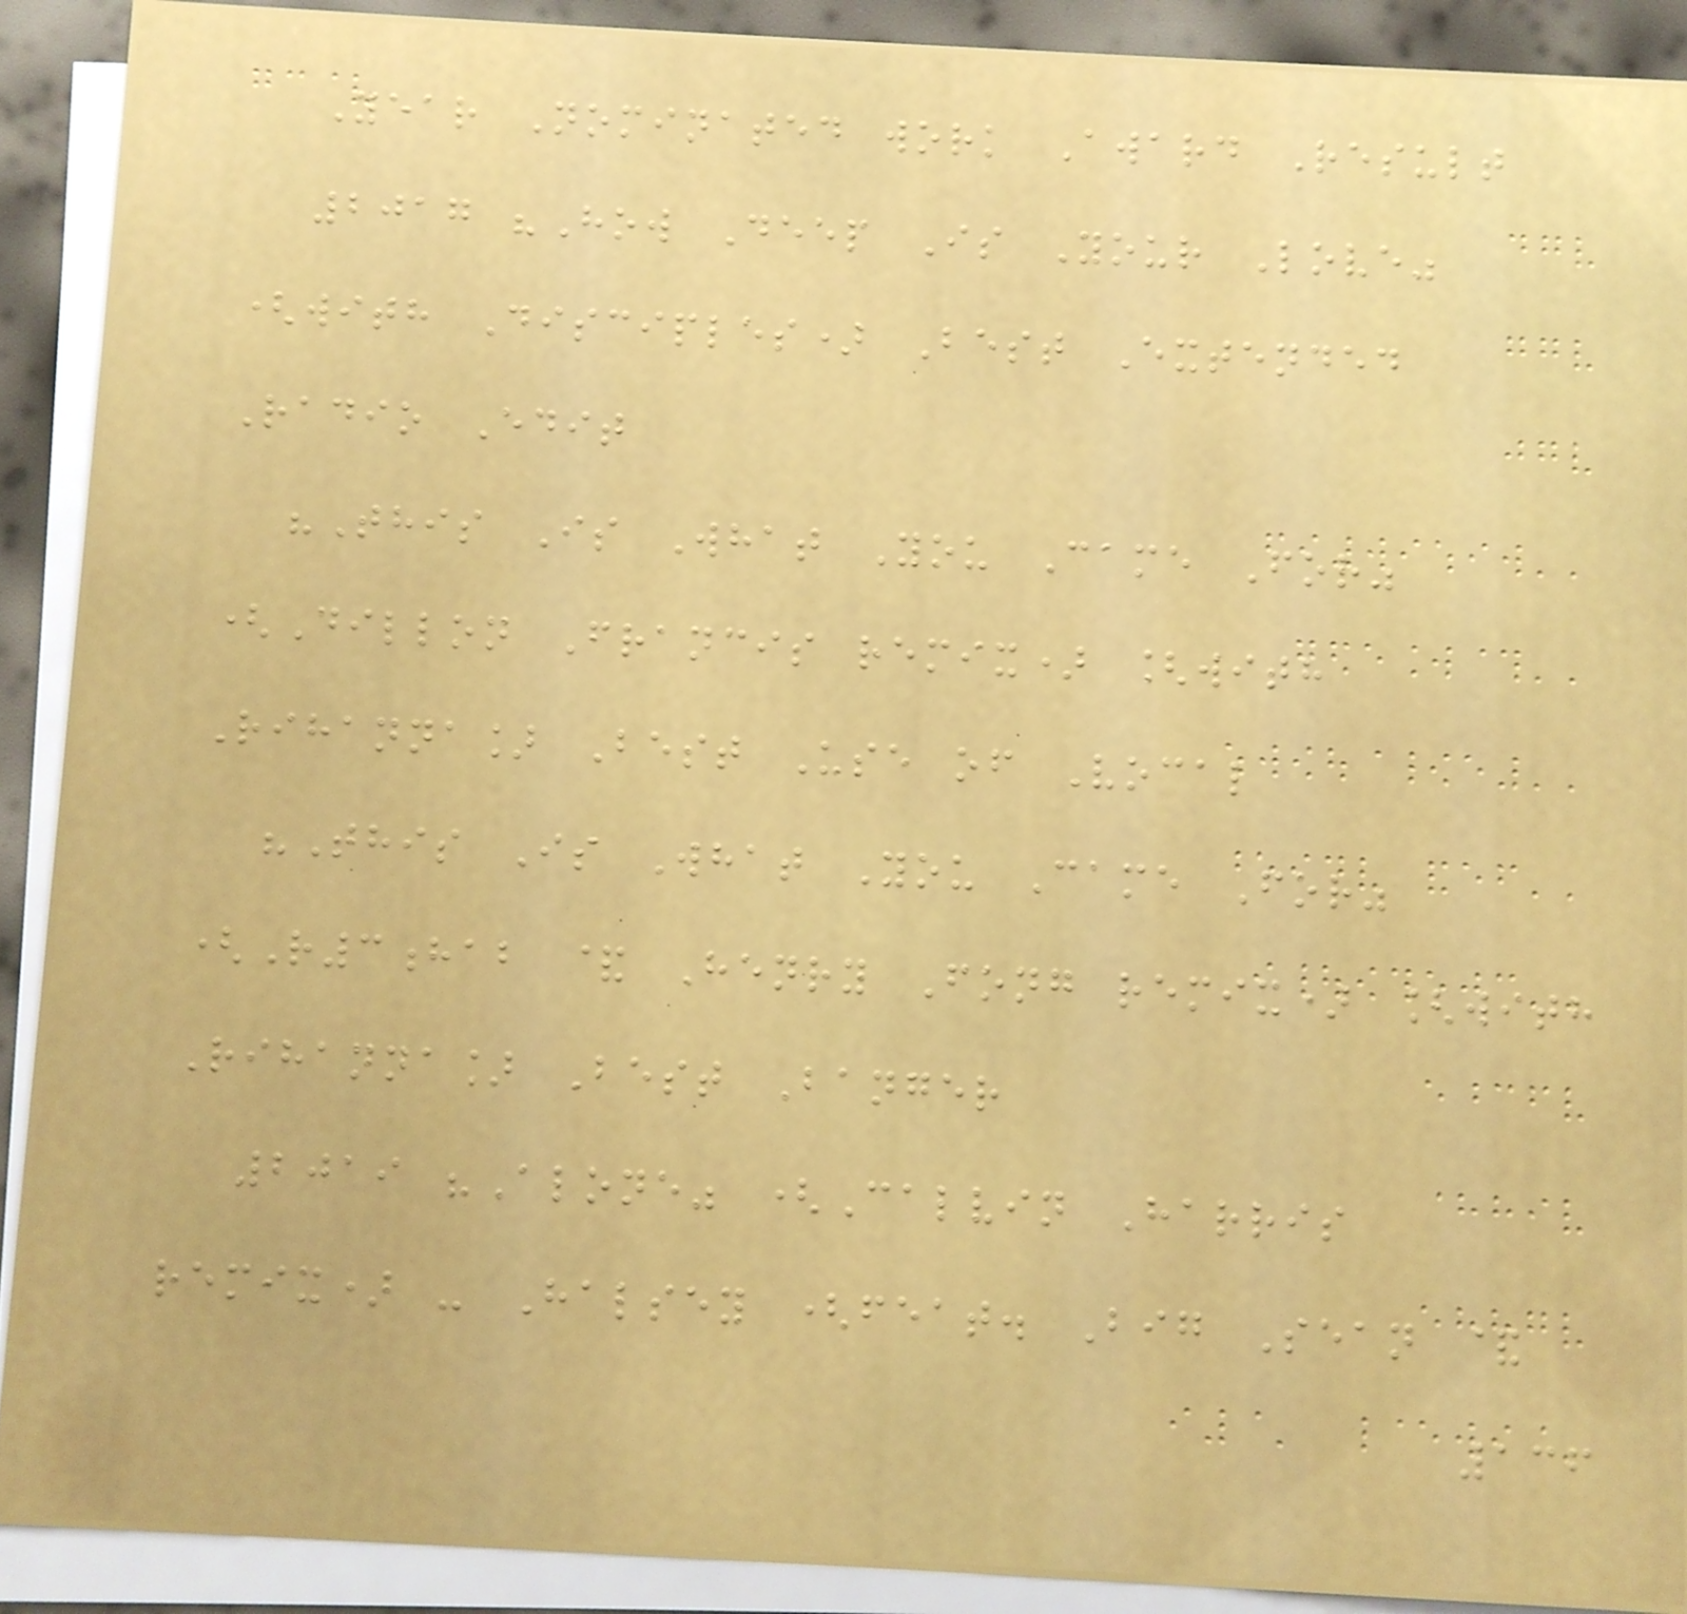Year Nominated work Award Result
2017 "How Deep Is Your Love"
(with Disciples) Best Extended
Radio Edit
"This Is What You Came For"
(Dillon Francis remix) [with
Rihanna] Best Use of Vocal
"This Is What You Came For"
(R3hab & Henry Fong remix) [with
Rihanna] Best Banger
2019 "Alone" (Calvin Harris
remix) - Halsey (feat. Big Sean &
136
